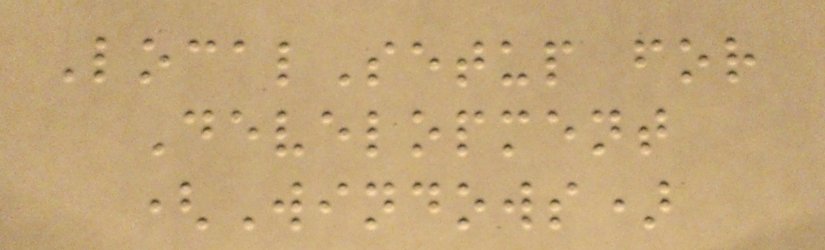LocalSetup for
Development
(Windows)
